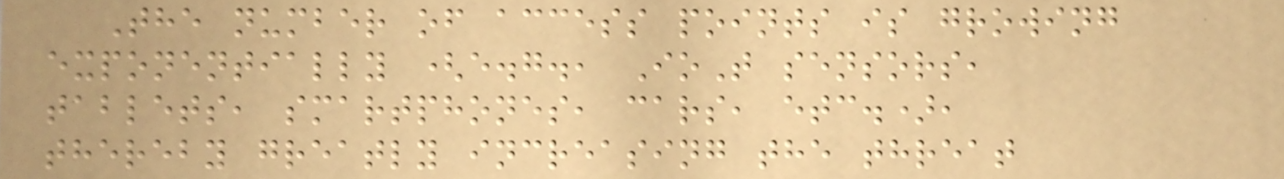The number of access points is growing
exponentially (e.g., IoT sensors,
tablets, smartphones, cars, etc.),
thereby greatly increasing the threat
